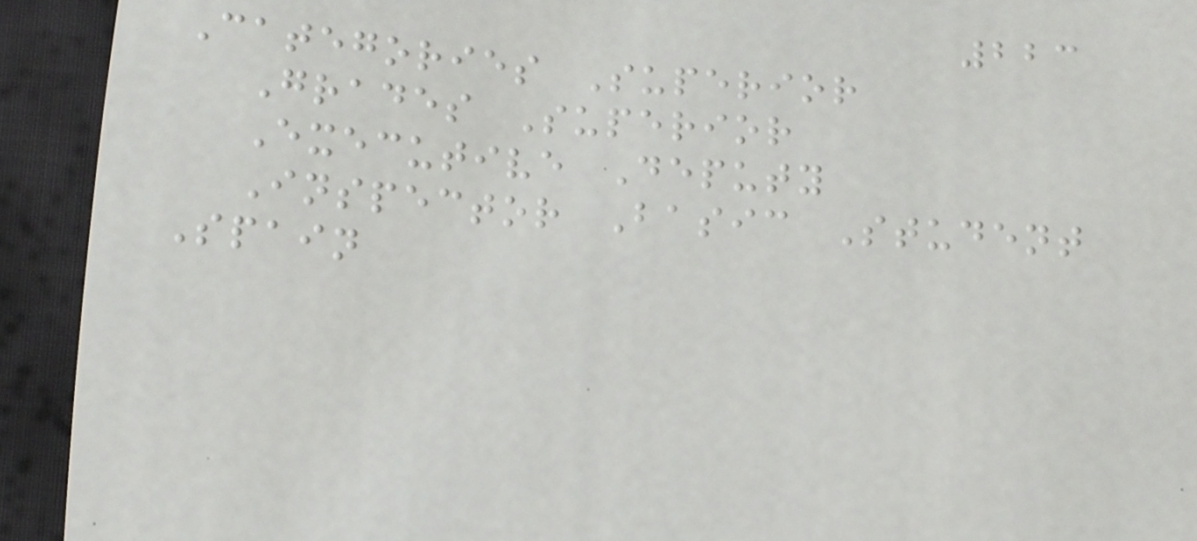223
Categories Superior
Grades Superior
Executive Deputy
Inspector Basic Student
Spain
